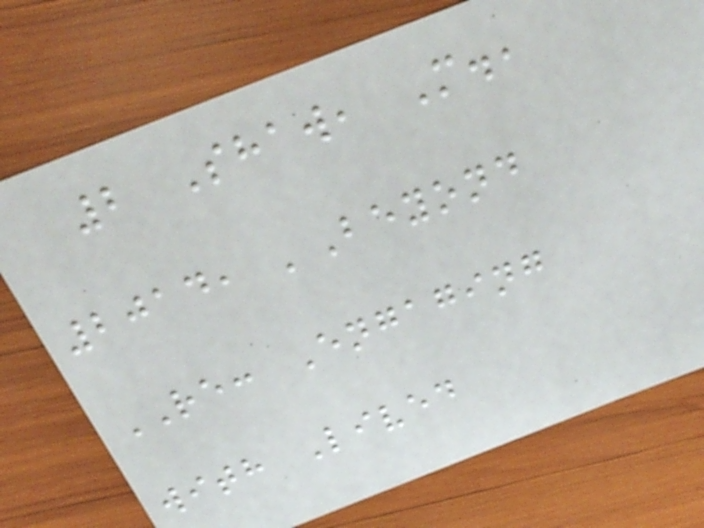2 Shaw, M.,
2014, 'Beyond
RE: Engaging
with Lived
